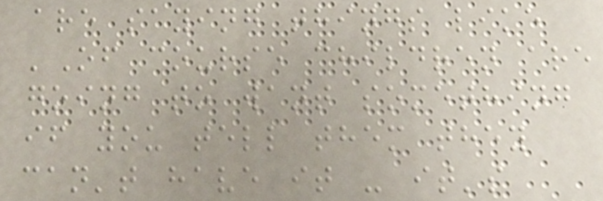are saying things like
'Of course children are
going to want something
if you tell them they
can't have it - it's
